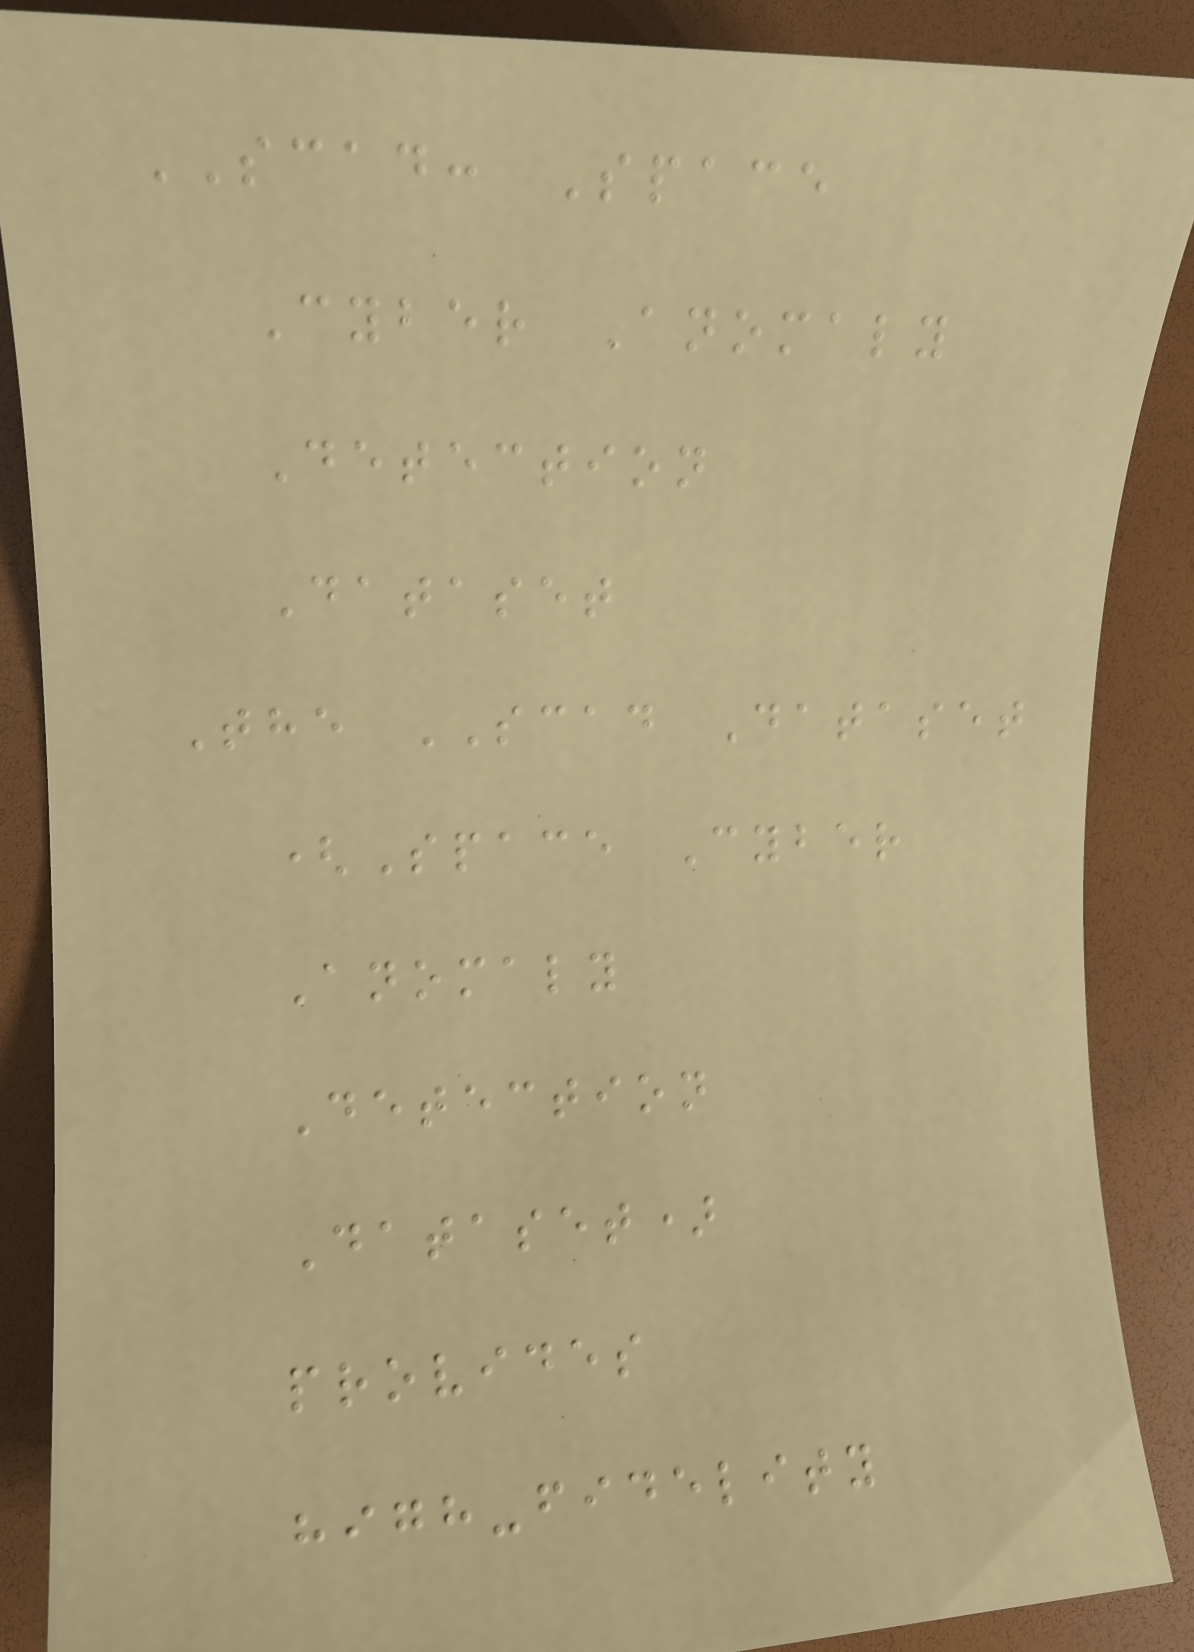SCAD: Space
Cyber Anomaly
Detection
Dataset
The SCAD Dataset
(Space Cyber
Anomaly
Detection
Dataset)
provides
high-fidelity
